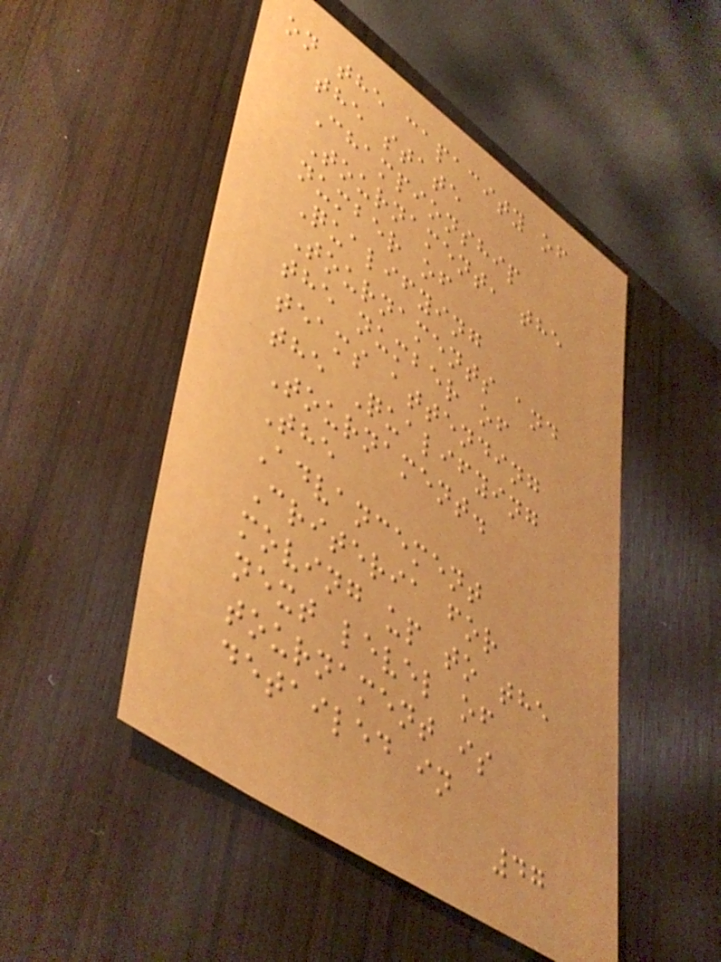on the capacity of
the state
Championship
Tournament, the
number of
Qualifying
Tournaments and
the number of
teams attending
the Qualifying
Tournament.
The
Advancement
Criteria for
moving up to the
next level of
tournament is
detailed in
47
